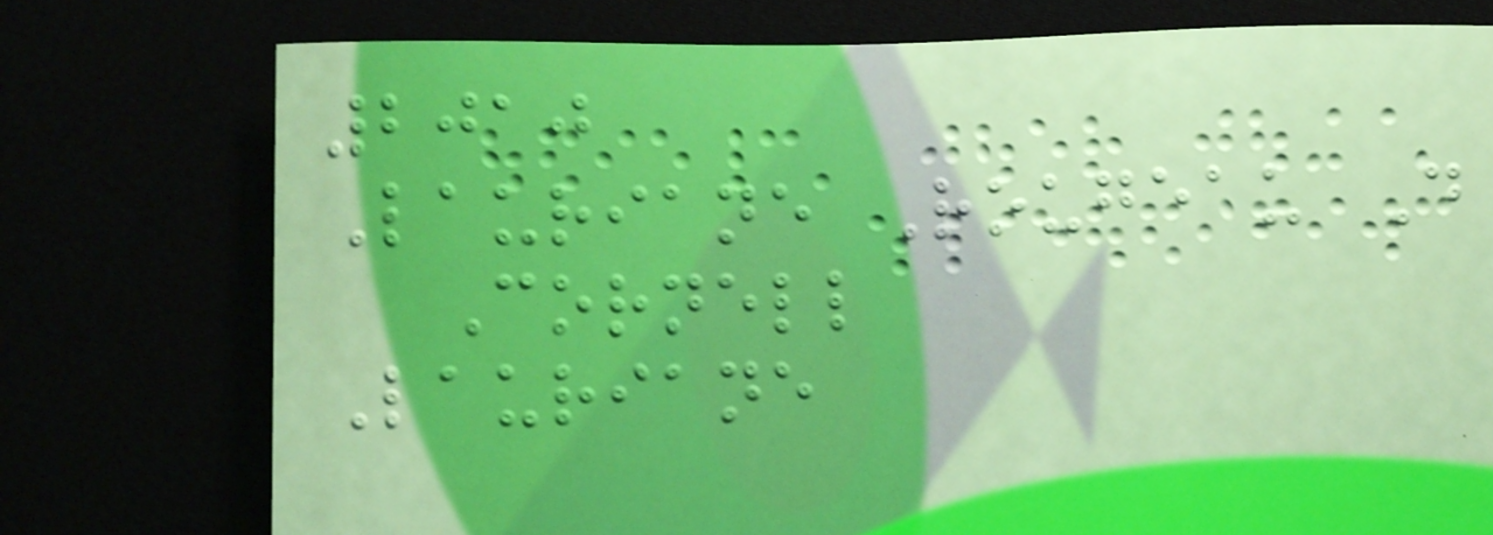2010
Lauriane Rougeau D
Cornell
Lauriane
